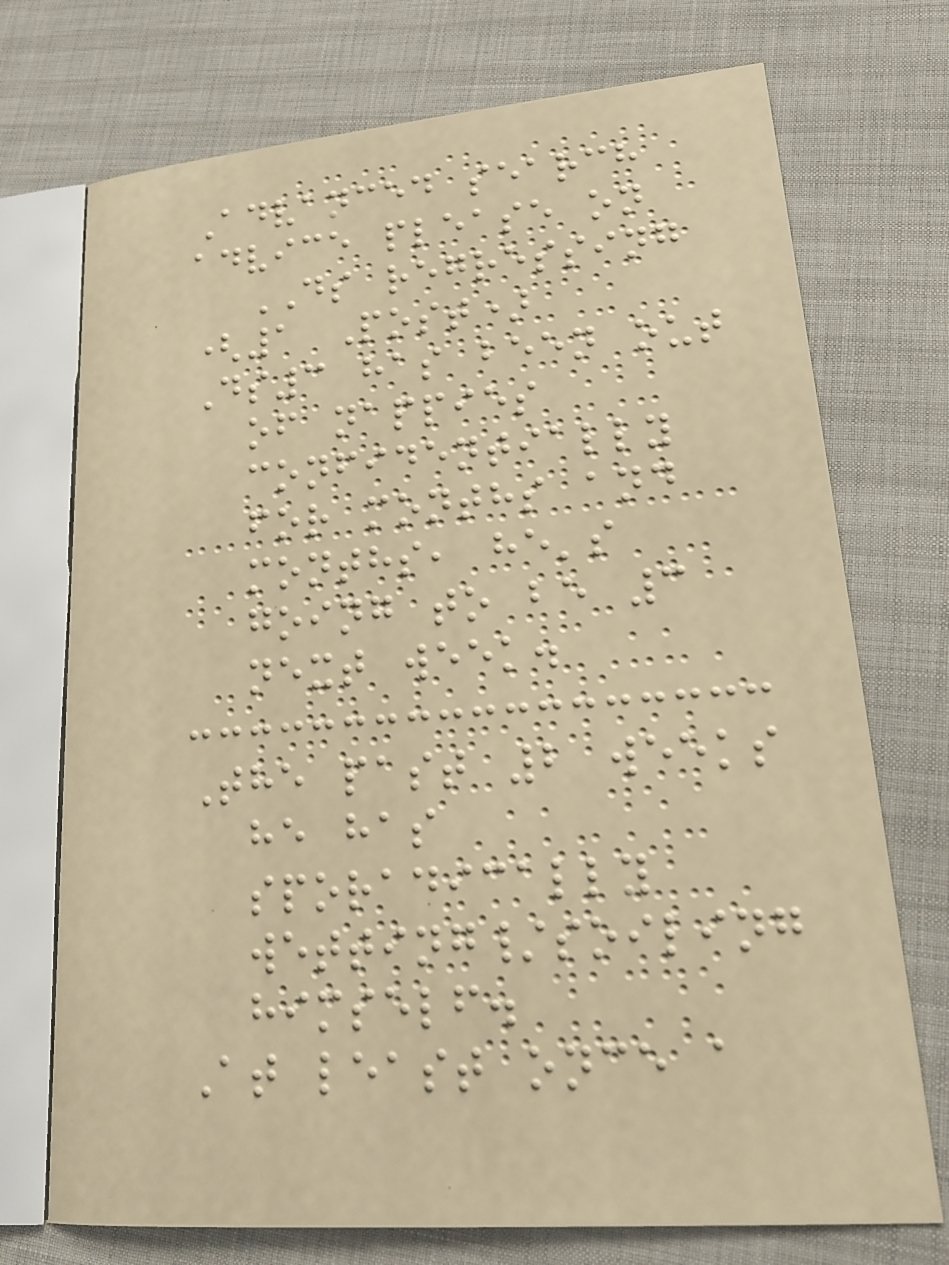Advanced search
advice please on
DS regressing
(1 Post)
Ds3 has been out
of nappies
confidentially
for months and
months, he's
going to be 3
next week.
The past 2 weeks
he has
sporadically
wetting/soiling
himself.
At least once a
